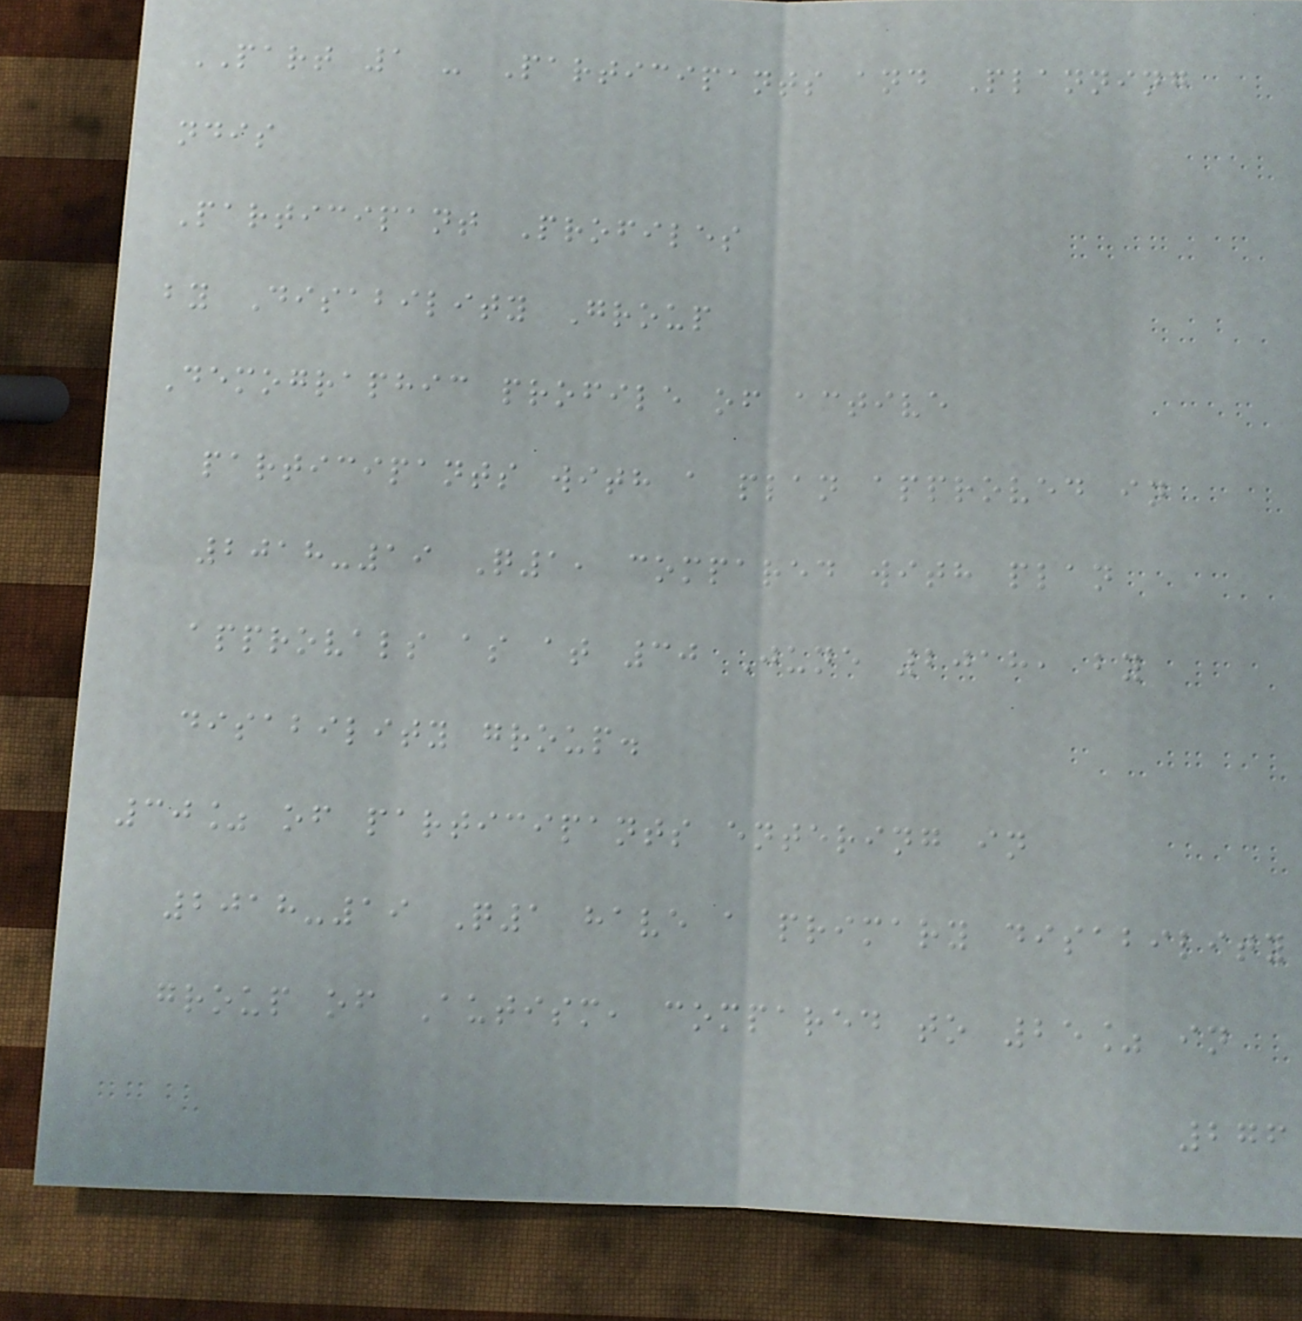PART 1 - Participants and Planning
ndis
Participant Profiles
by Disability Group
Demographic profile of active
participants with a plan approved in
2018-19 Q1, compared with plan
approvals as at 30 June 2018, by
disability group.
30% of participants entering in
2018-19 Q1 have a primary disability
group of Autism, compared to 25% in
276
